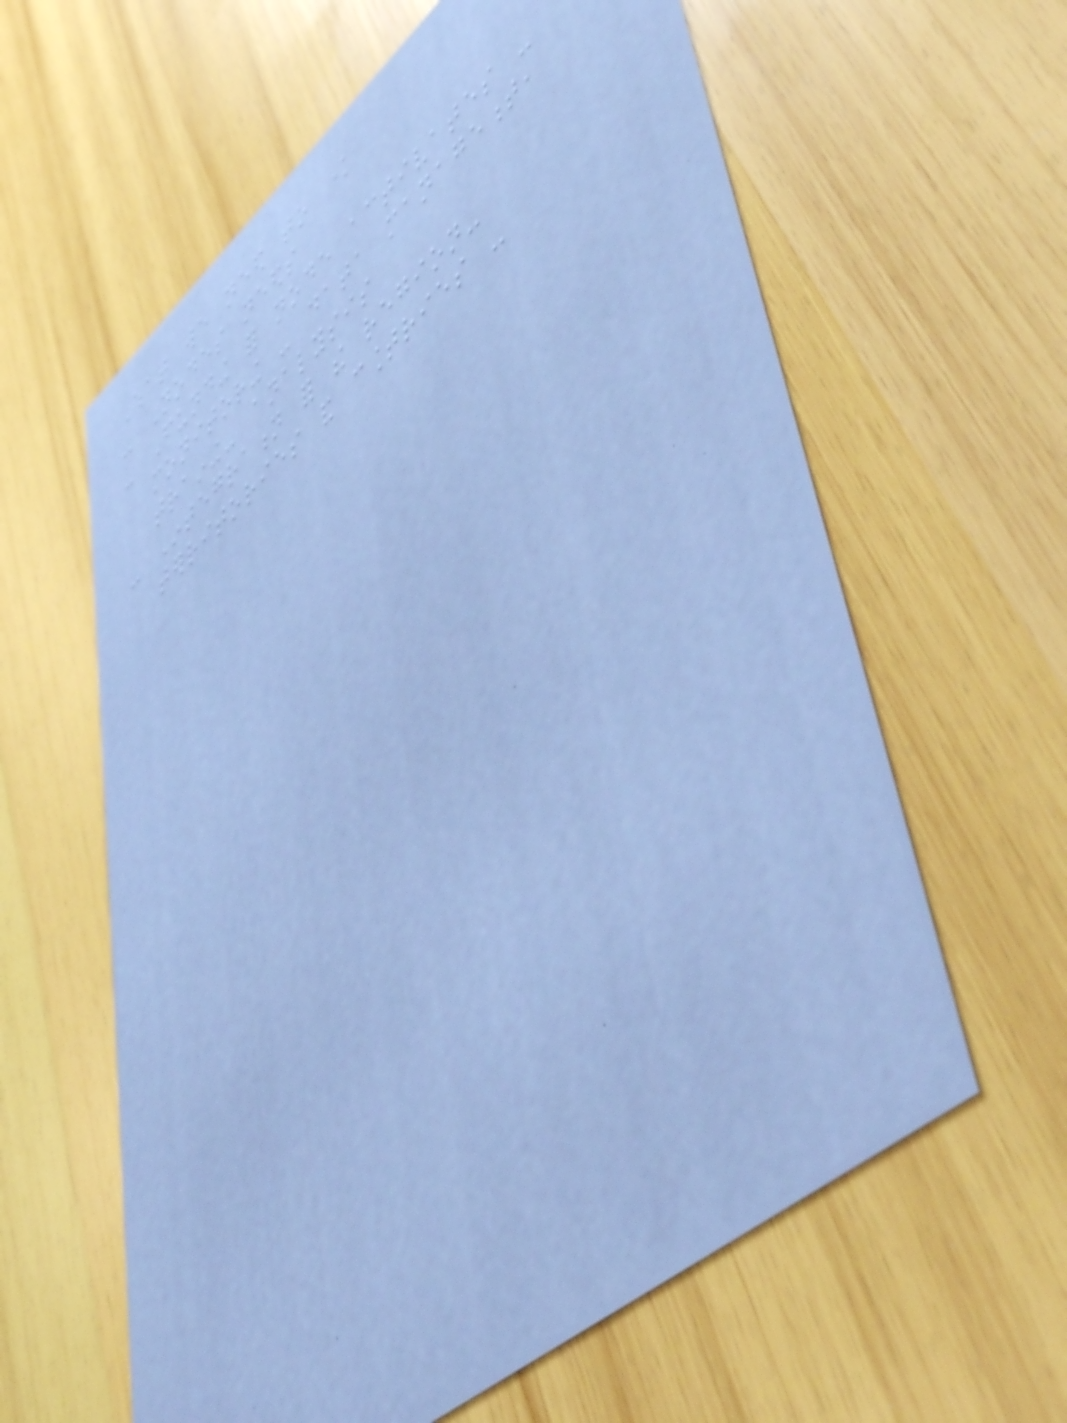What we need to know
- Nodes needs
- Funding for node activates -
monitoring - data management,
training- analysis
- Integration for the region-
territories and countries -
